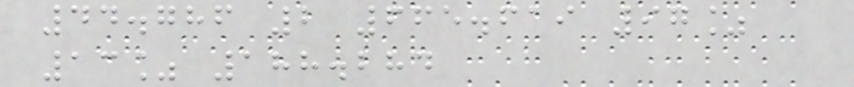44.786 2 665.619 97%
13% 188.284
